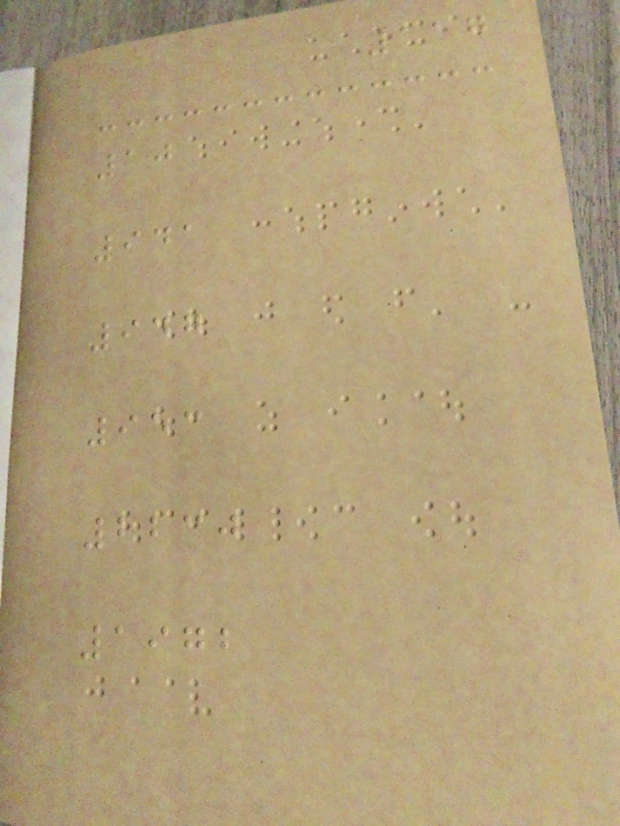117
10
941
947
953
2230
1972
